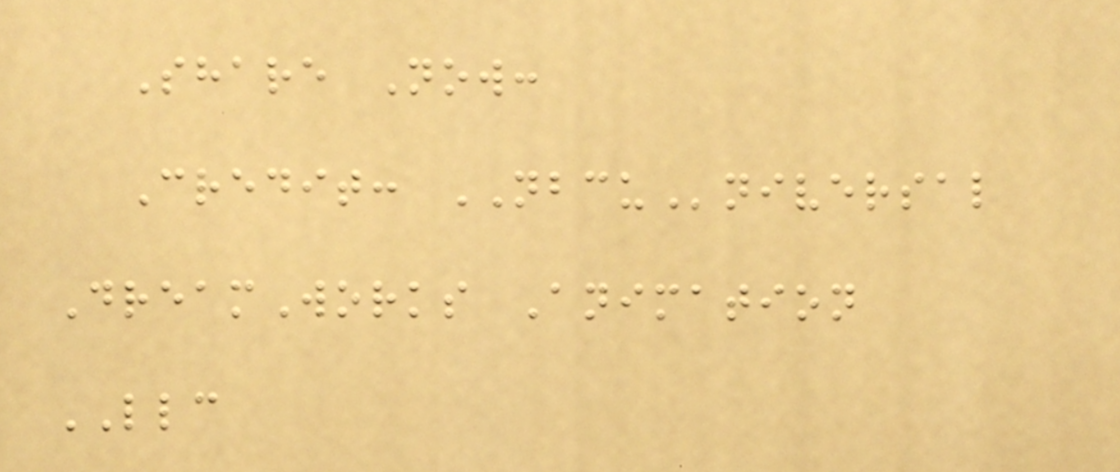Share Now:
Credit: NBCUniversal
DreamWorks Animation
LLC
